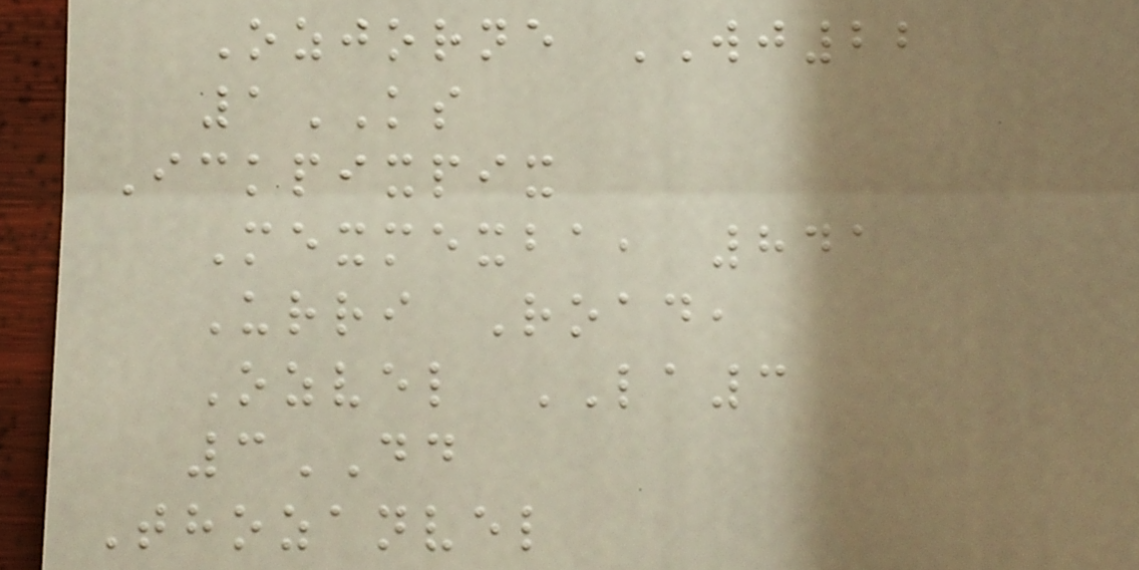Ozjorne WJ22
1KS
Ickpixpix
Mexmexba, 841
Urri Road,
Ozvel LA3
3DD
Thozanvel
